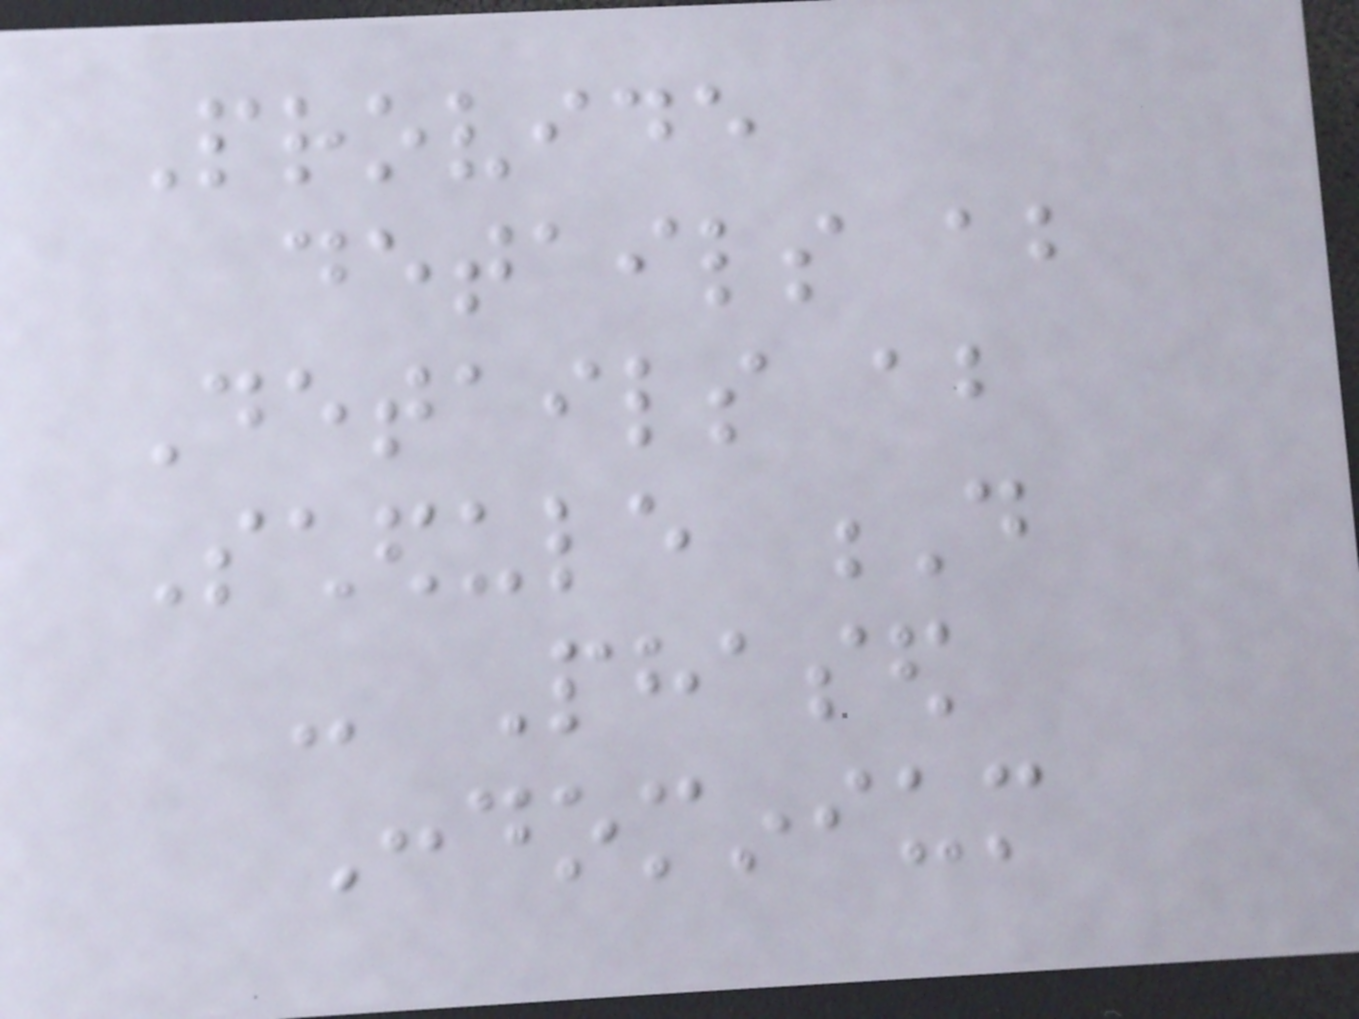Provide
details about
Details about
Schedule D
- Phased
Condominium
